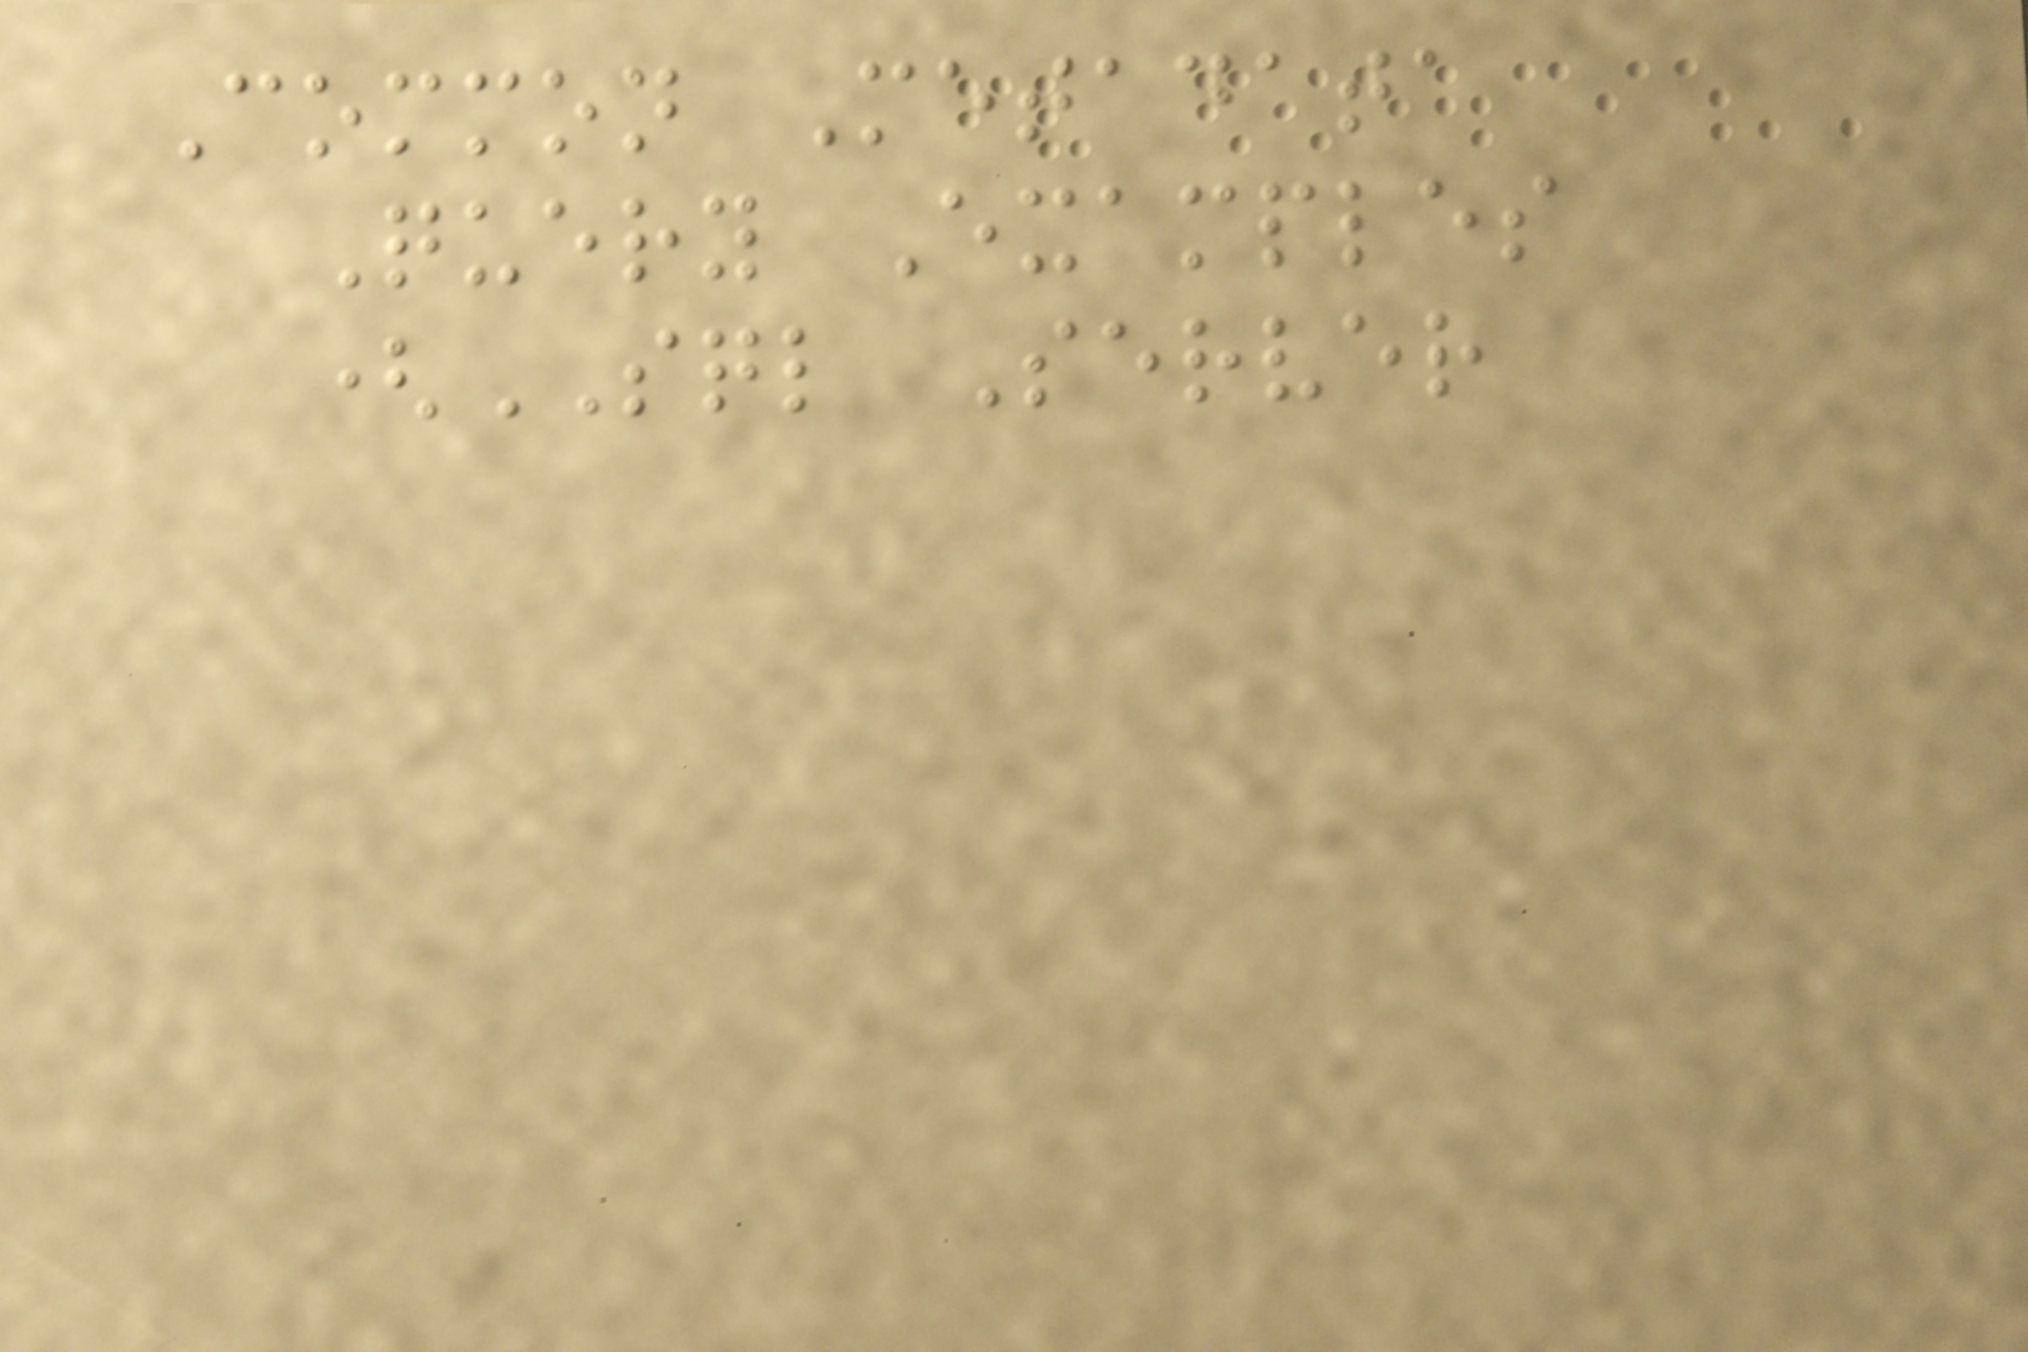Common Metadata
Query Examples
(SQL Server
